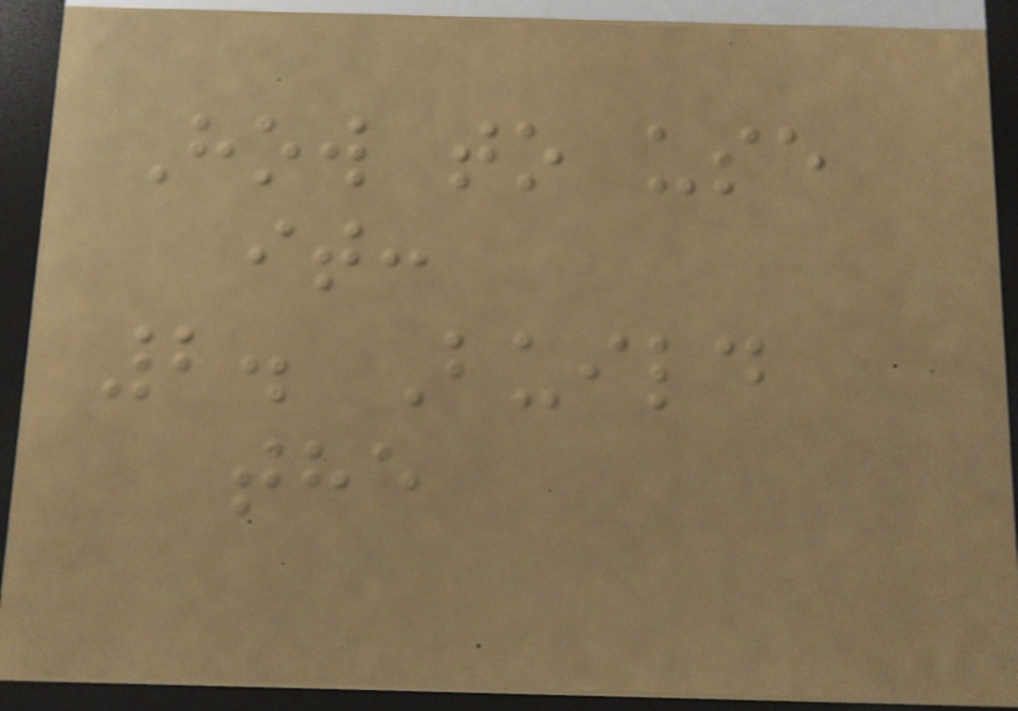How to use
it:
2. Build
the
